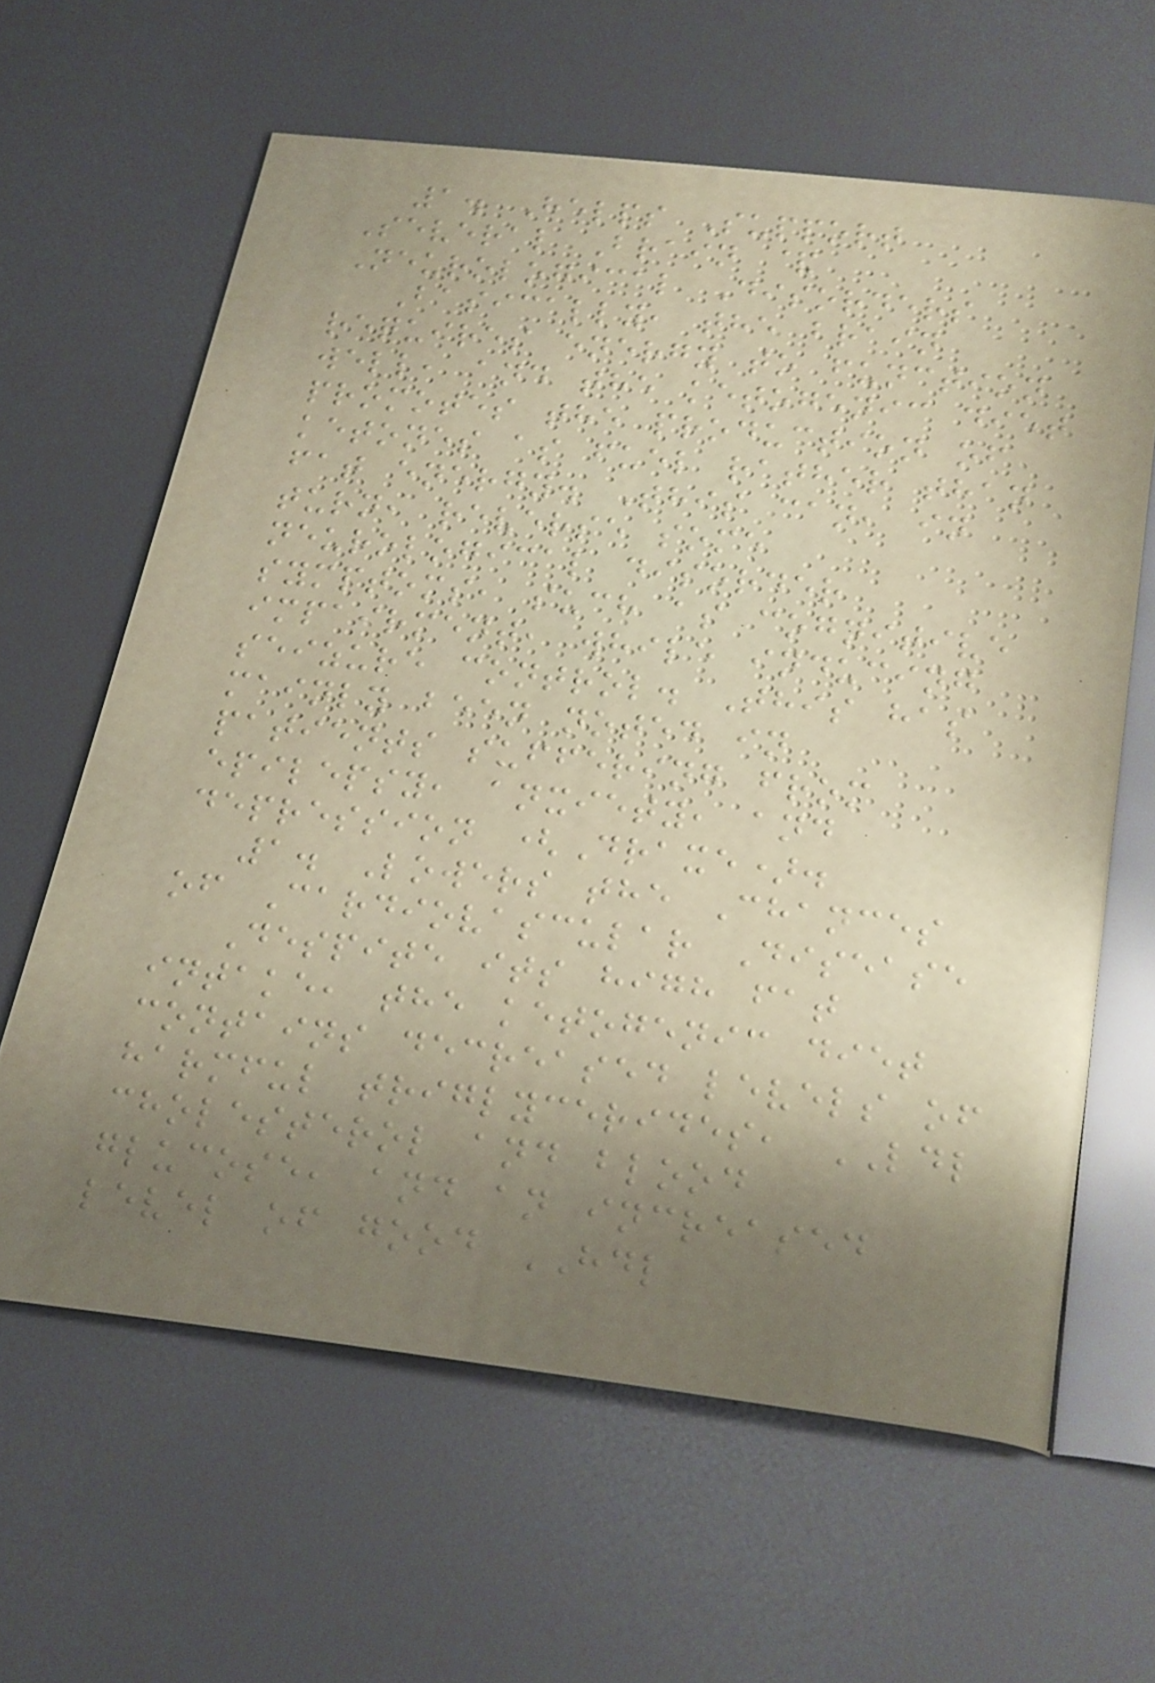1. Helps Support
Several Brain &
Neurological Disorders
Basically, the brain
requires energy to function
well, and the ketogenic diet
promotes the production of
ketones as fuel rather than
fat energy. This can, in
turn, reverse some
neurological disorder
symptoms, such as cognitive
impairment, while inducing
seizure control. This has
mainly been noted in
patients suffering from
epilepsy, anxiety, and
depression (Draxe).
1. Lowers the Chances
of Cardiovascular Disease
Despite its high fat
intake, the ketogenic diet
contains decreased levels of
harmful triglycerides, LDL
cholesterol and blood
glucose, and an increased
level of good HDL
